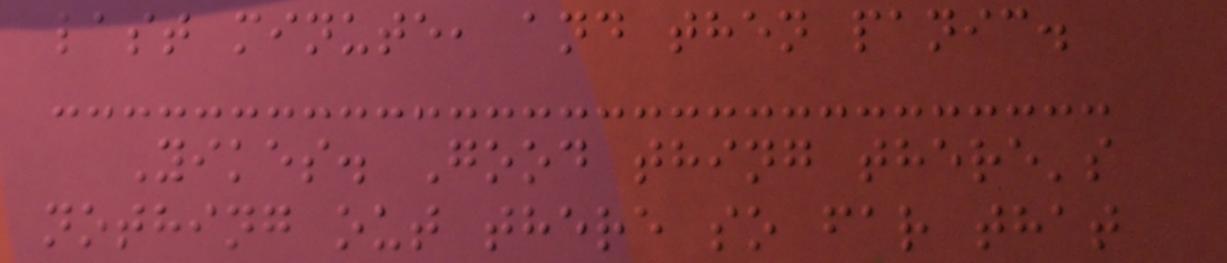last minute, and then panic.
Yikes. Good thing there's
nothing out there so far that
